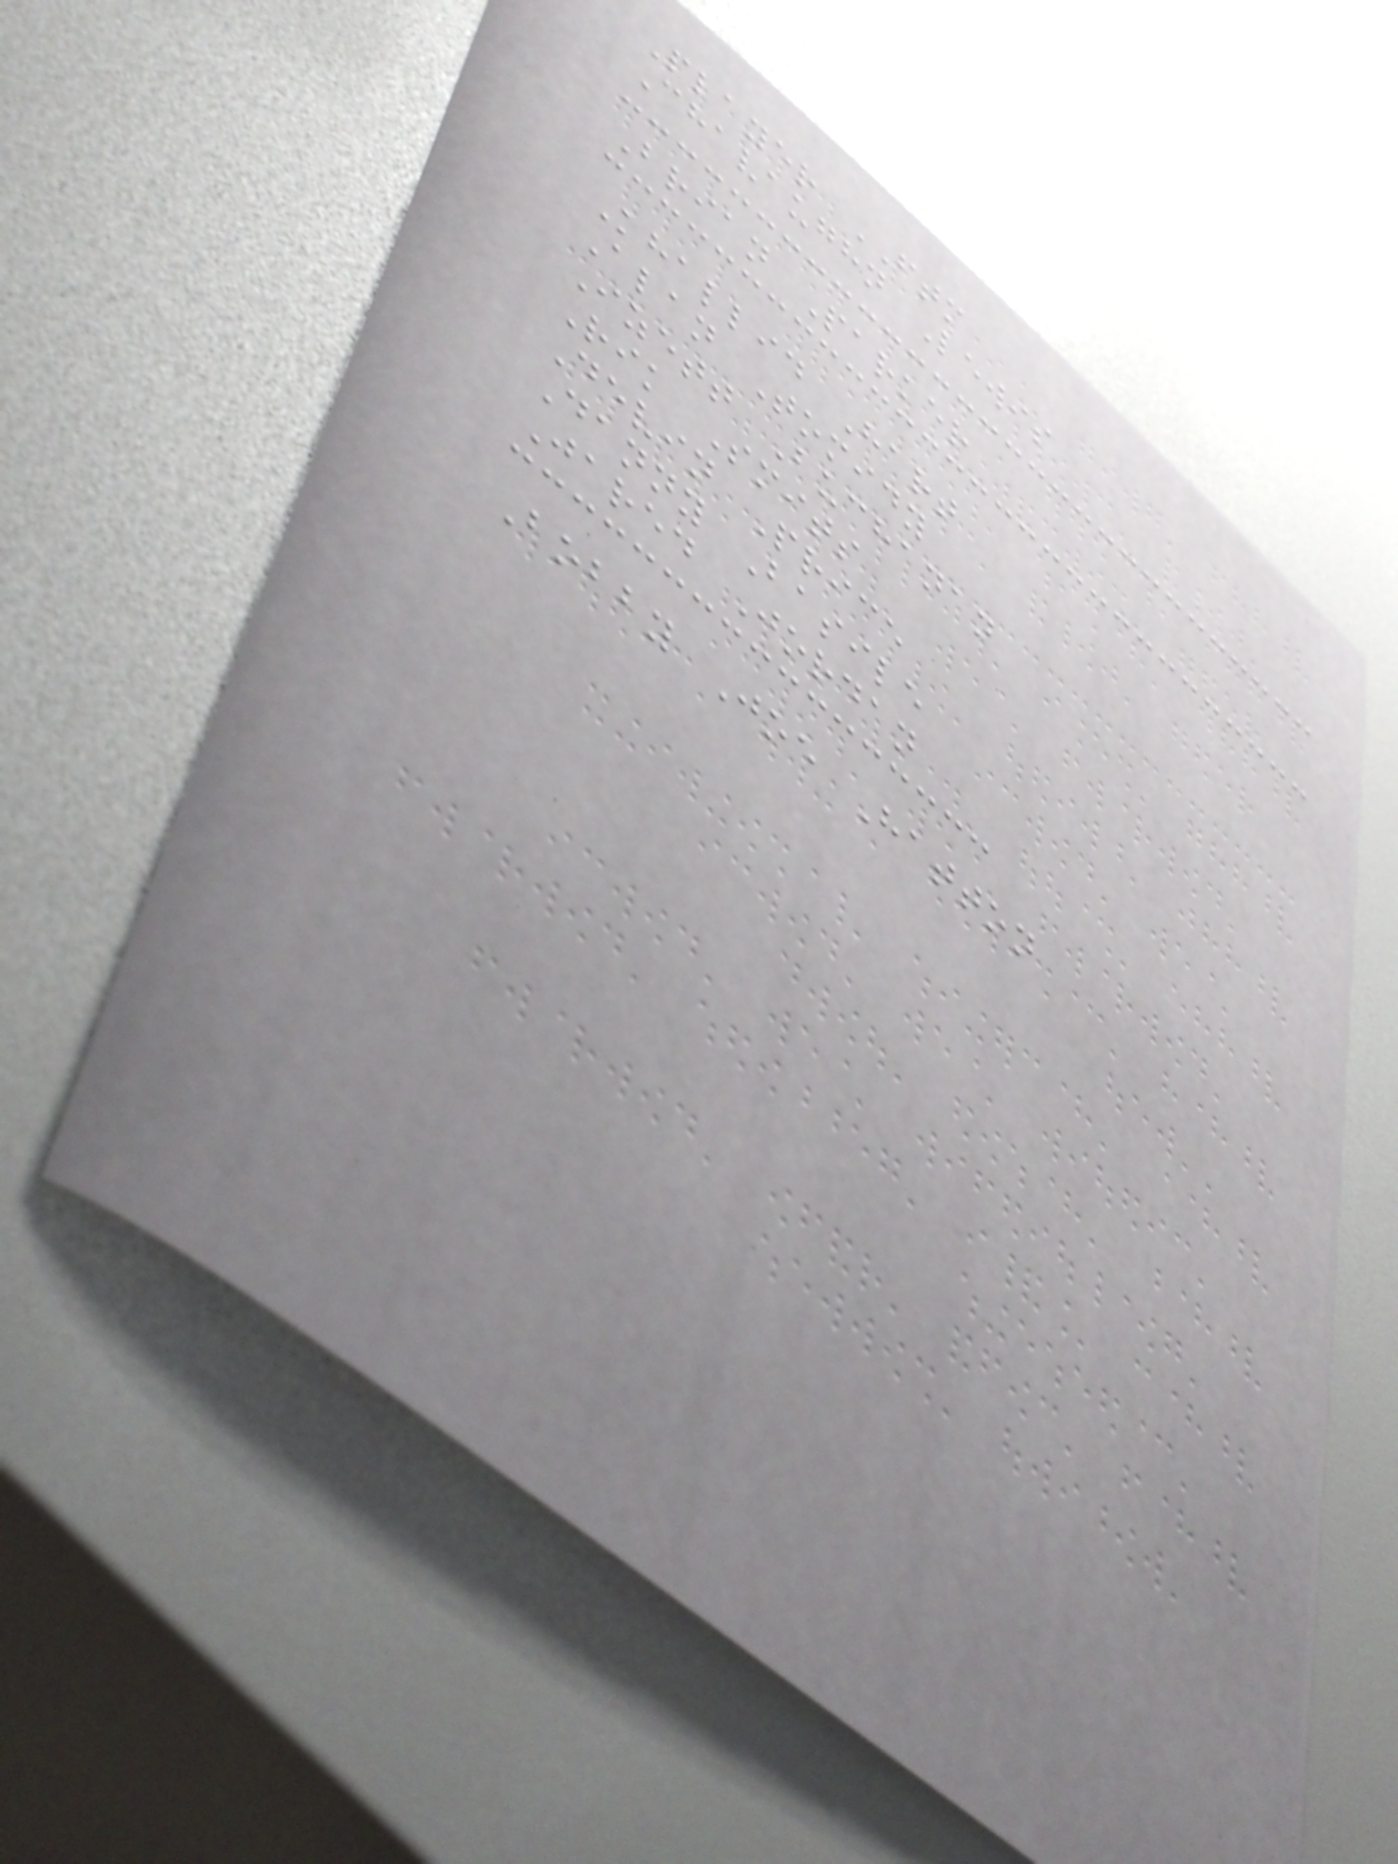Player FTM
Chavaughn Lewis
Brian Parker
Khallid Hart
Alan Tomidy
Izett Buchanan
Rik Smits
Devin Price
Danny Basile
Jared Jordan
Bobby Joe Hatton
